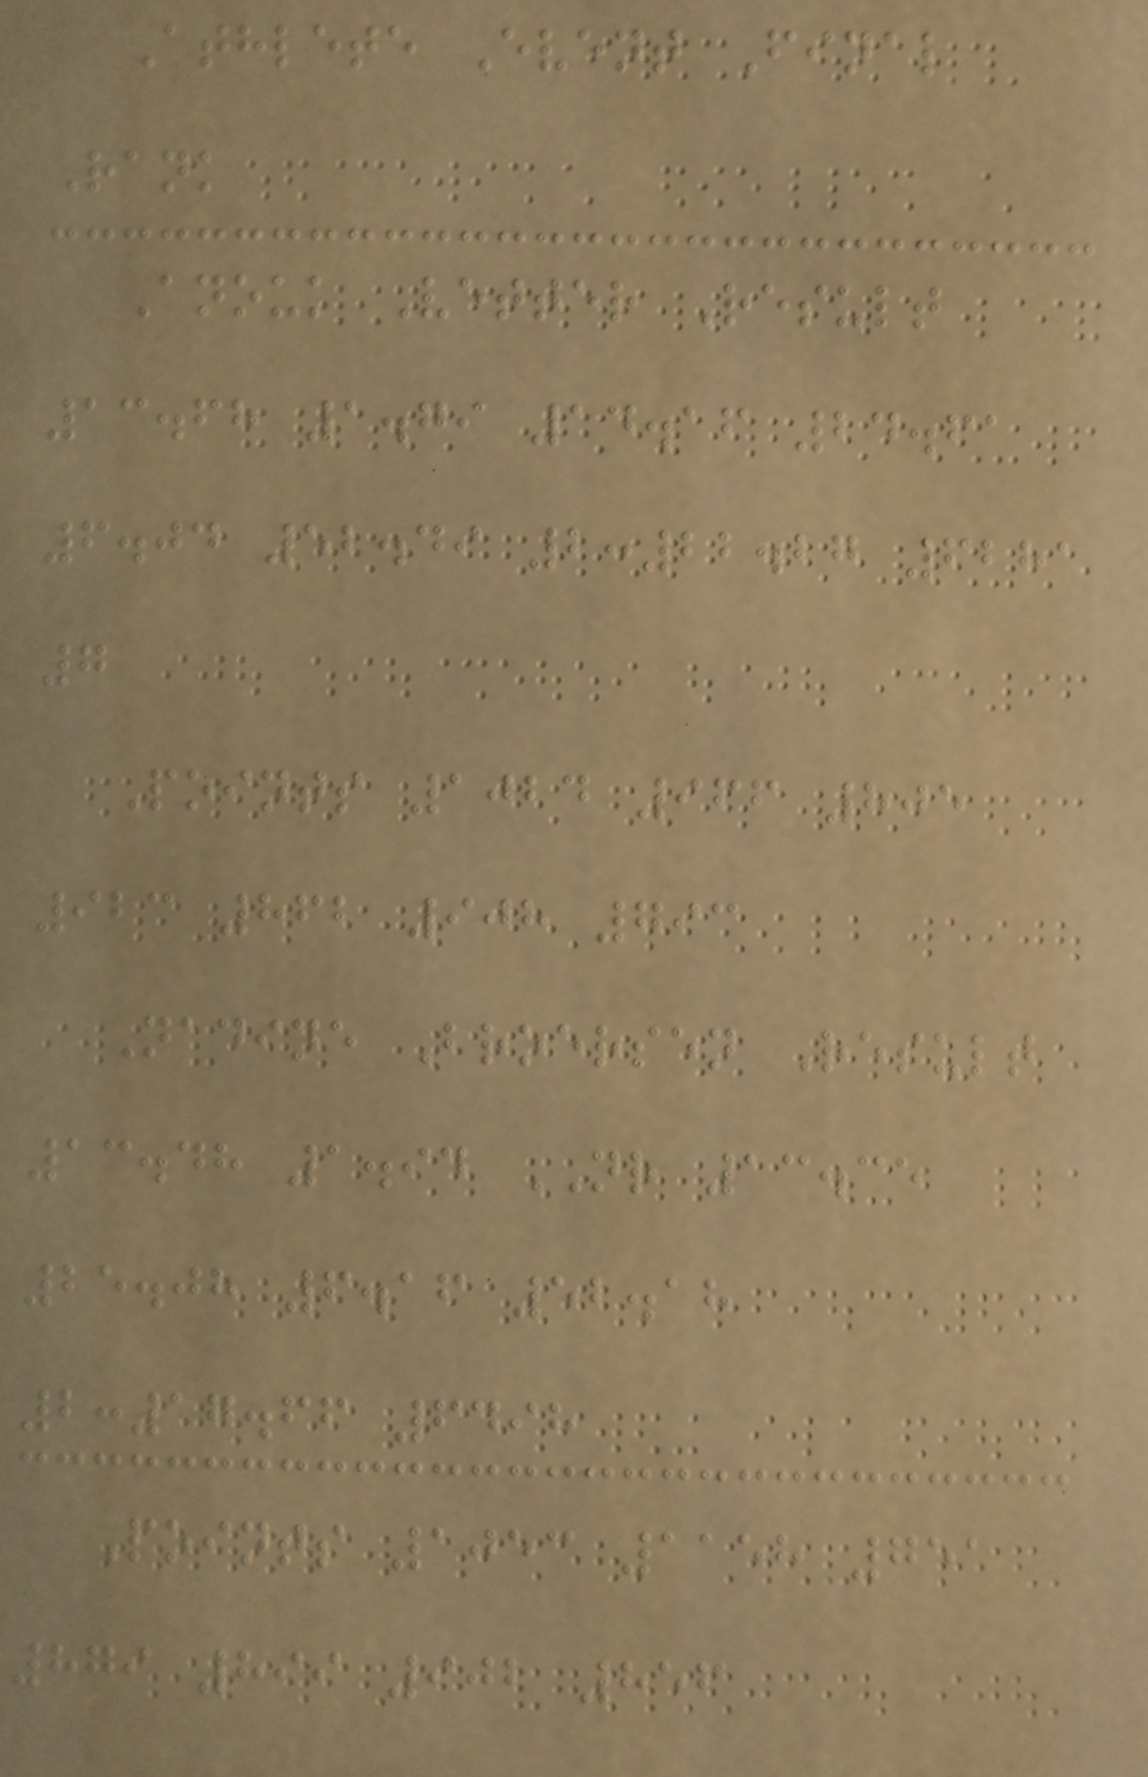Athlete Event Final
Rank
Anouk Vetter Result
13.68 1.79 14.16 24.61
6.04 52.49 2:22.27 6281
7
Points 1024 966 805
923 862 908 793
Nadine Broersen Result
13.48 1.94 NR 13.35
25.08 6.16 52.18
2:17.66 6498
Points 1053 1158 751
879 899 902 856
